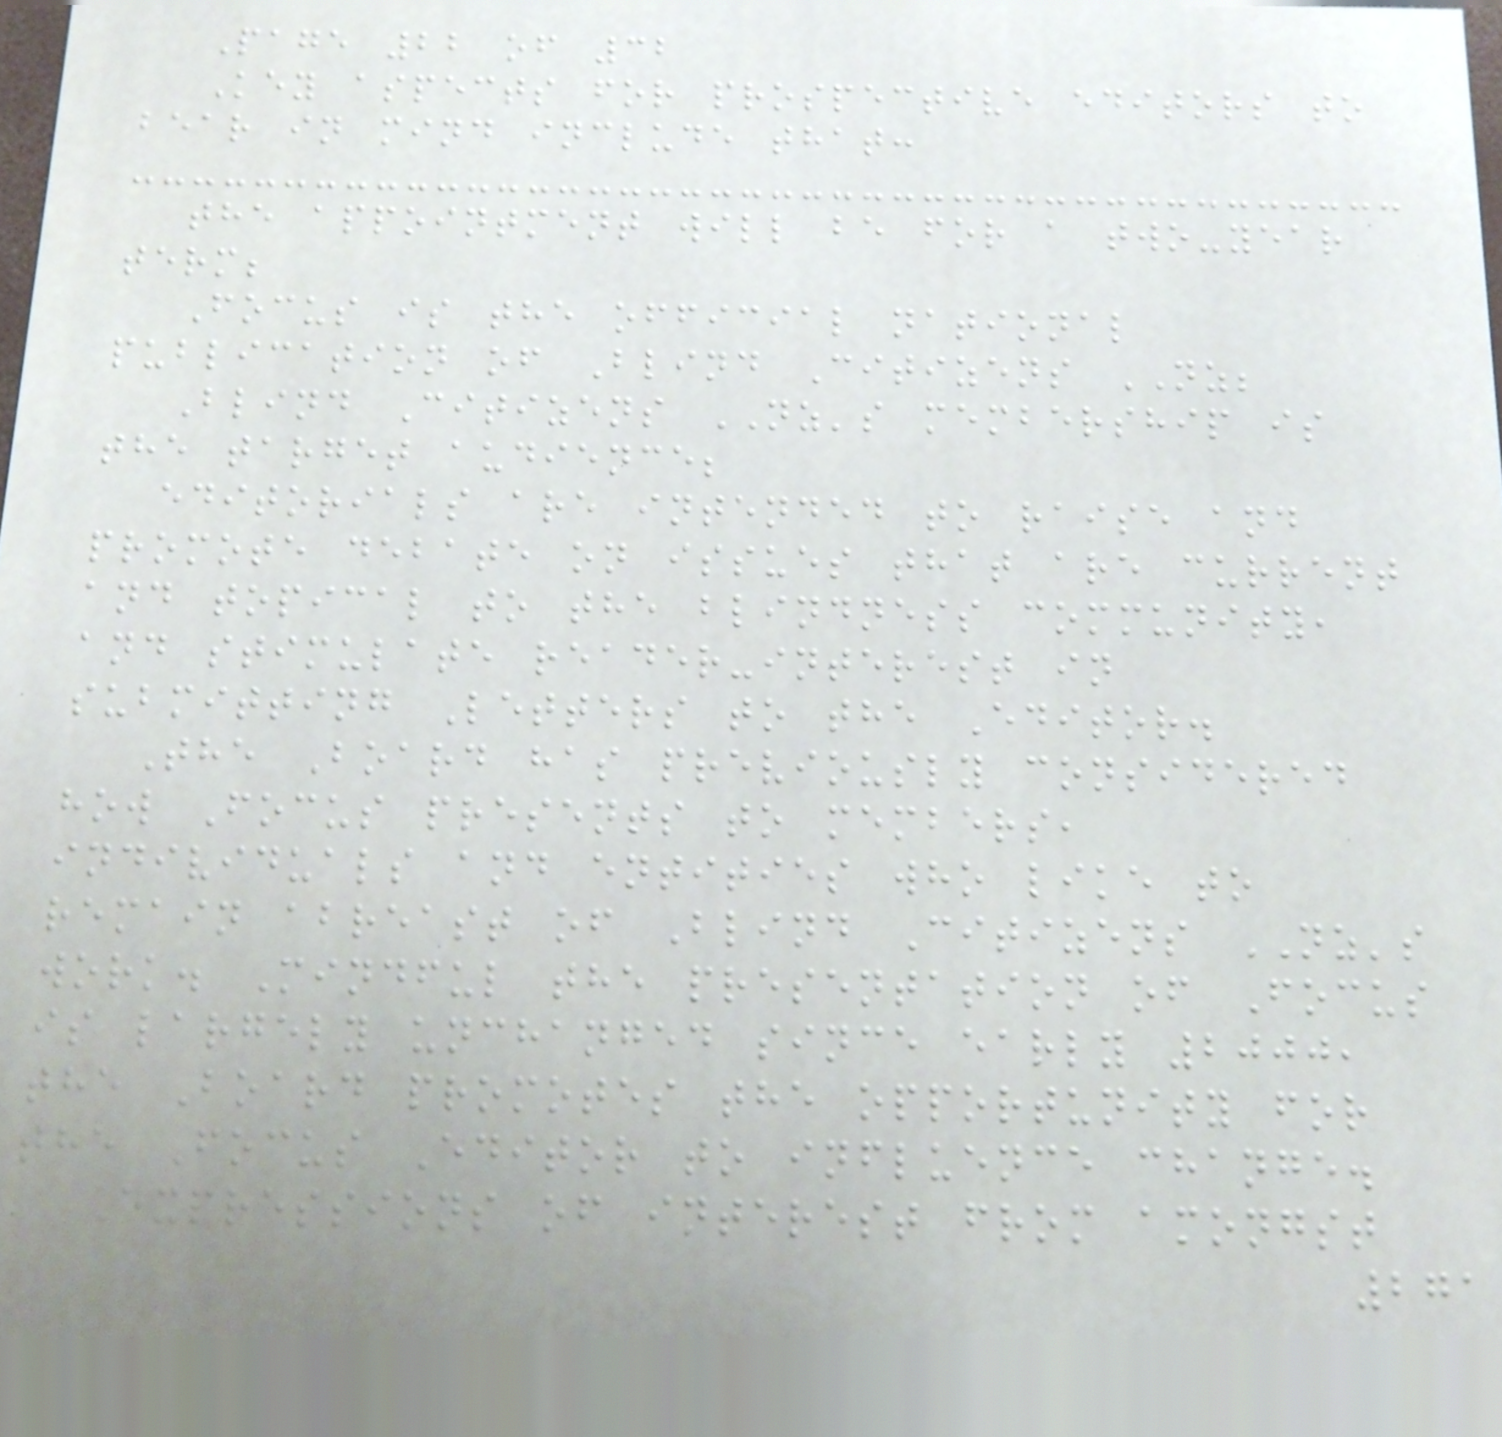Page 22 of 32
Key aspects for prospective editors to
bear in mind include that:
the appointment will be for a two-year
term;
Focus is the official national
publication of Blind Citizens NZ;
Blind Citizens NZ's membership is
the target audience;
editorials are intended to raise and
promote debate on issues that are current
and topical to the blindness community,
and stimulate reader-interest in
submitting Letters to the Editor.
The Board has previously considered
how Focus presents to members,
individuals and entities who like to
remain abreast of Blind Citizens NZ's
work. Mindful the presentation of Focus
is largely unchanged since early 2000,
the Board promotes the opportunity for
the Focus Editor to influence change.
Expressions of interest from amongst
271
